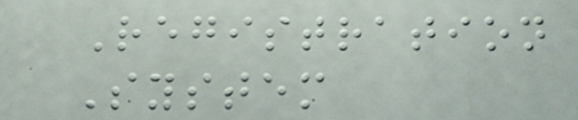Registration
System
